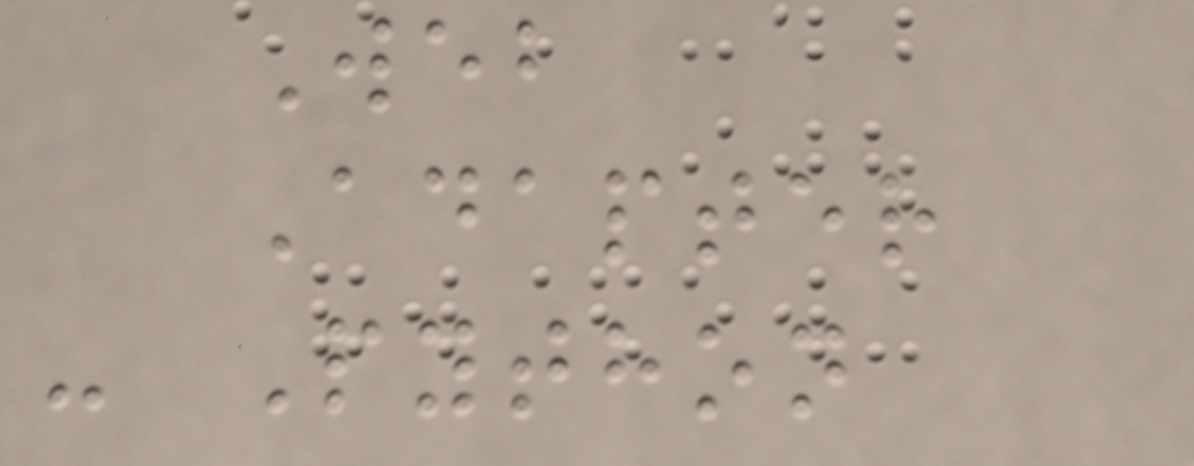Web
Adapter
- Python
